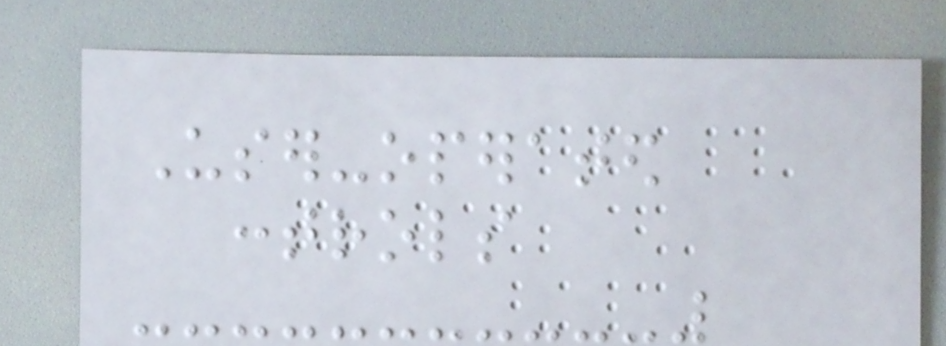User-operated
controls
